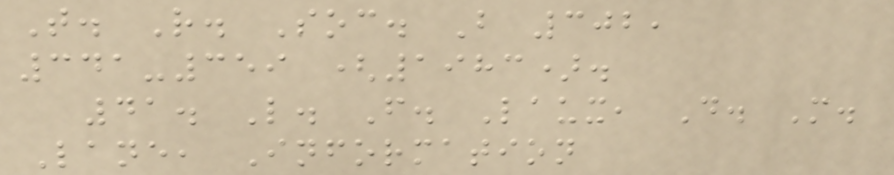T. R. Soc. B 302,
341-359 (1983).
41. L. F. Laux, D. M.
Lane, Information
